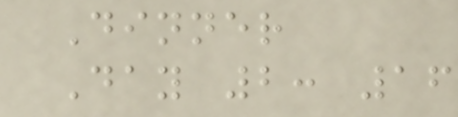Dinner
Day 2: 16
